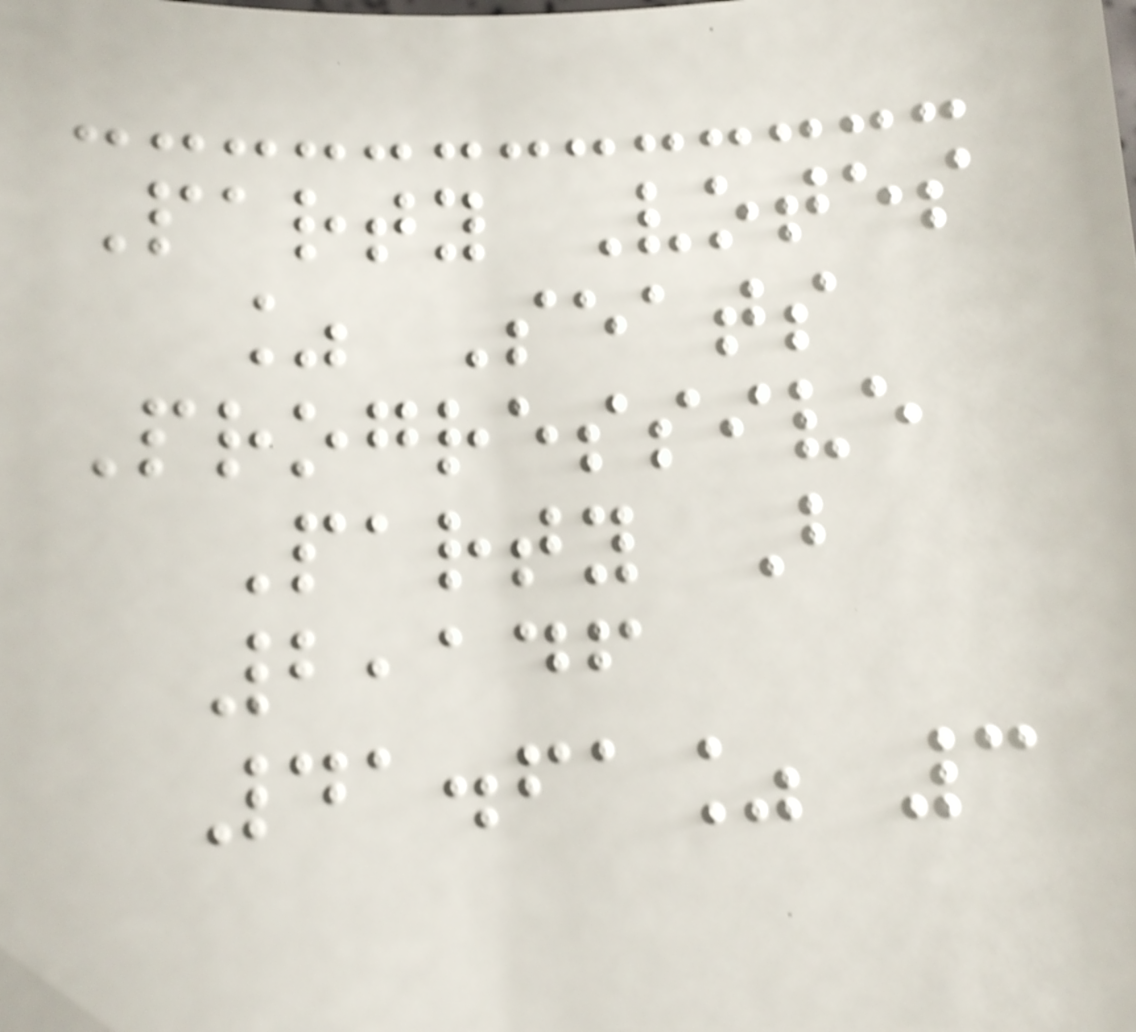Party Votes
% Seats
Progressive
Party B
2,146
41.61% 3
